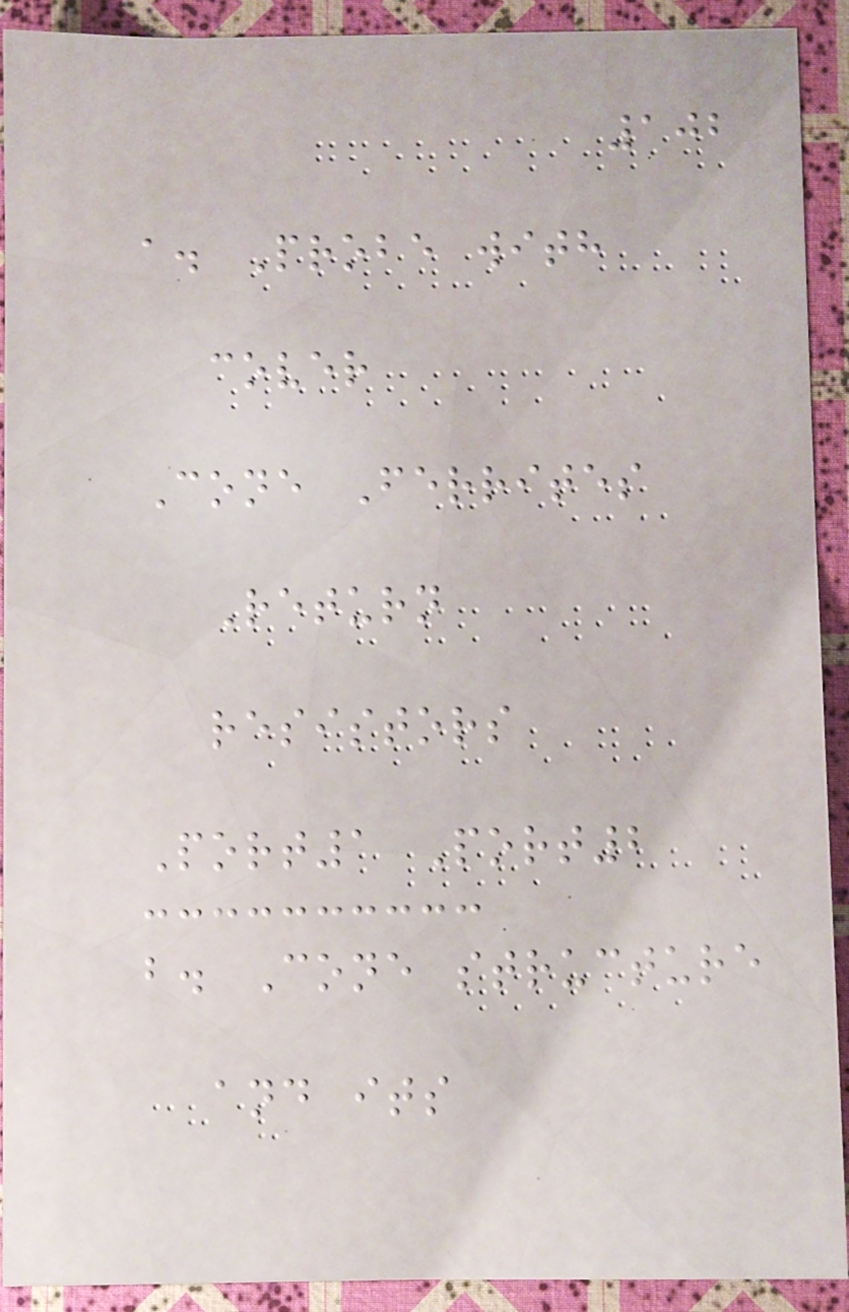102
a. Probe with
cover
Cone Ferrites
Return
resistors
Port1 Port2
b. Cone structure
and its
